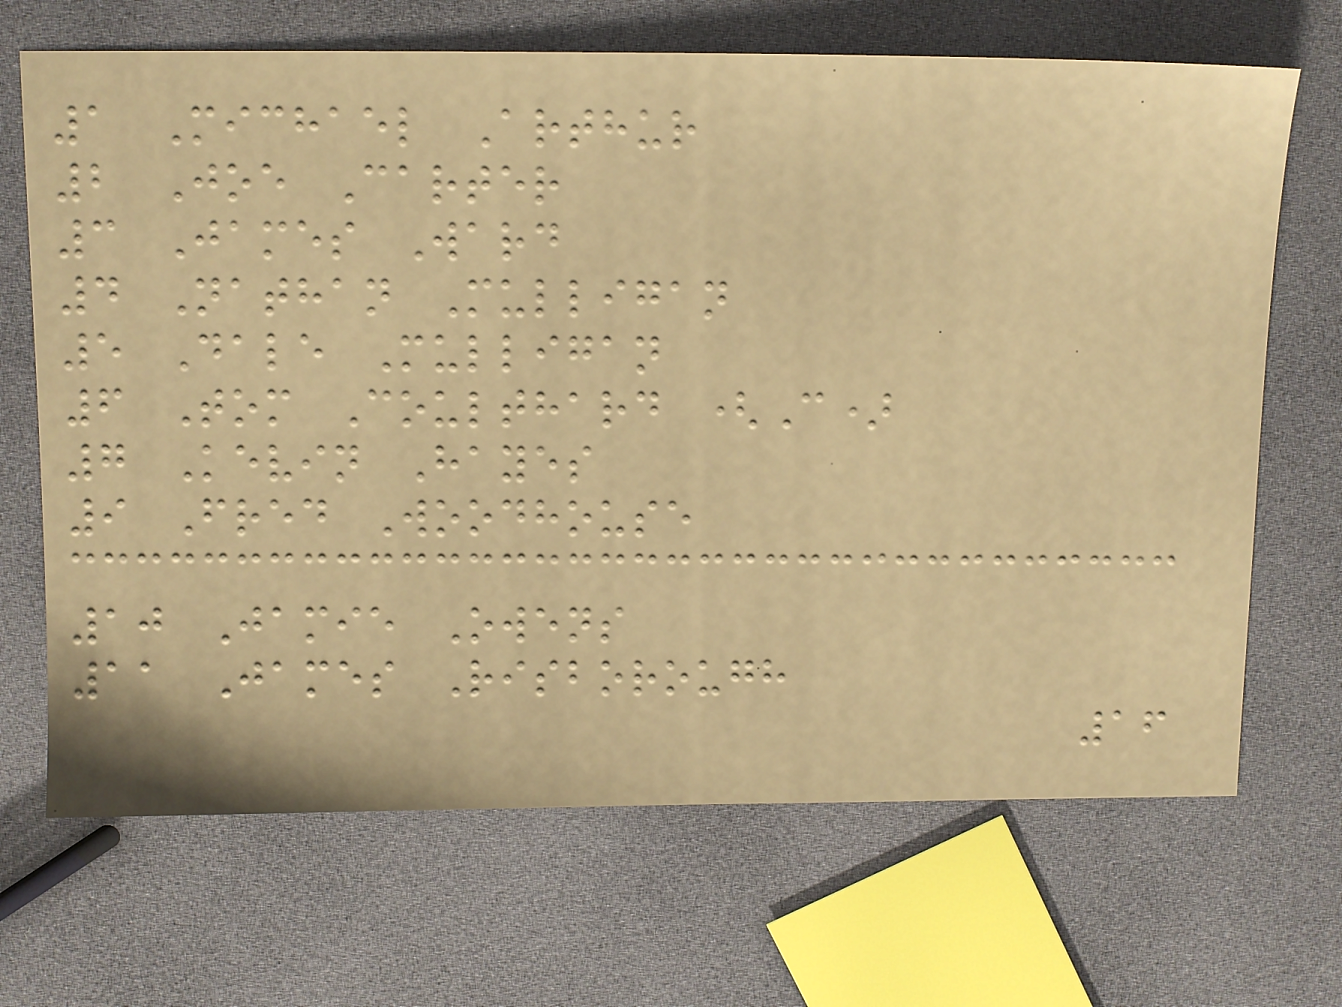1 Michael Arthur
2 Joe Carter
3 James Ward
4 Nathan Mulligan
5 Dale Mulligan
6 Tom Coulthard (C)
7 Kevin Hayes
9 Fred Woodhouse
10 Jamie Owens
11 James Risborough
16
